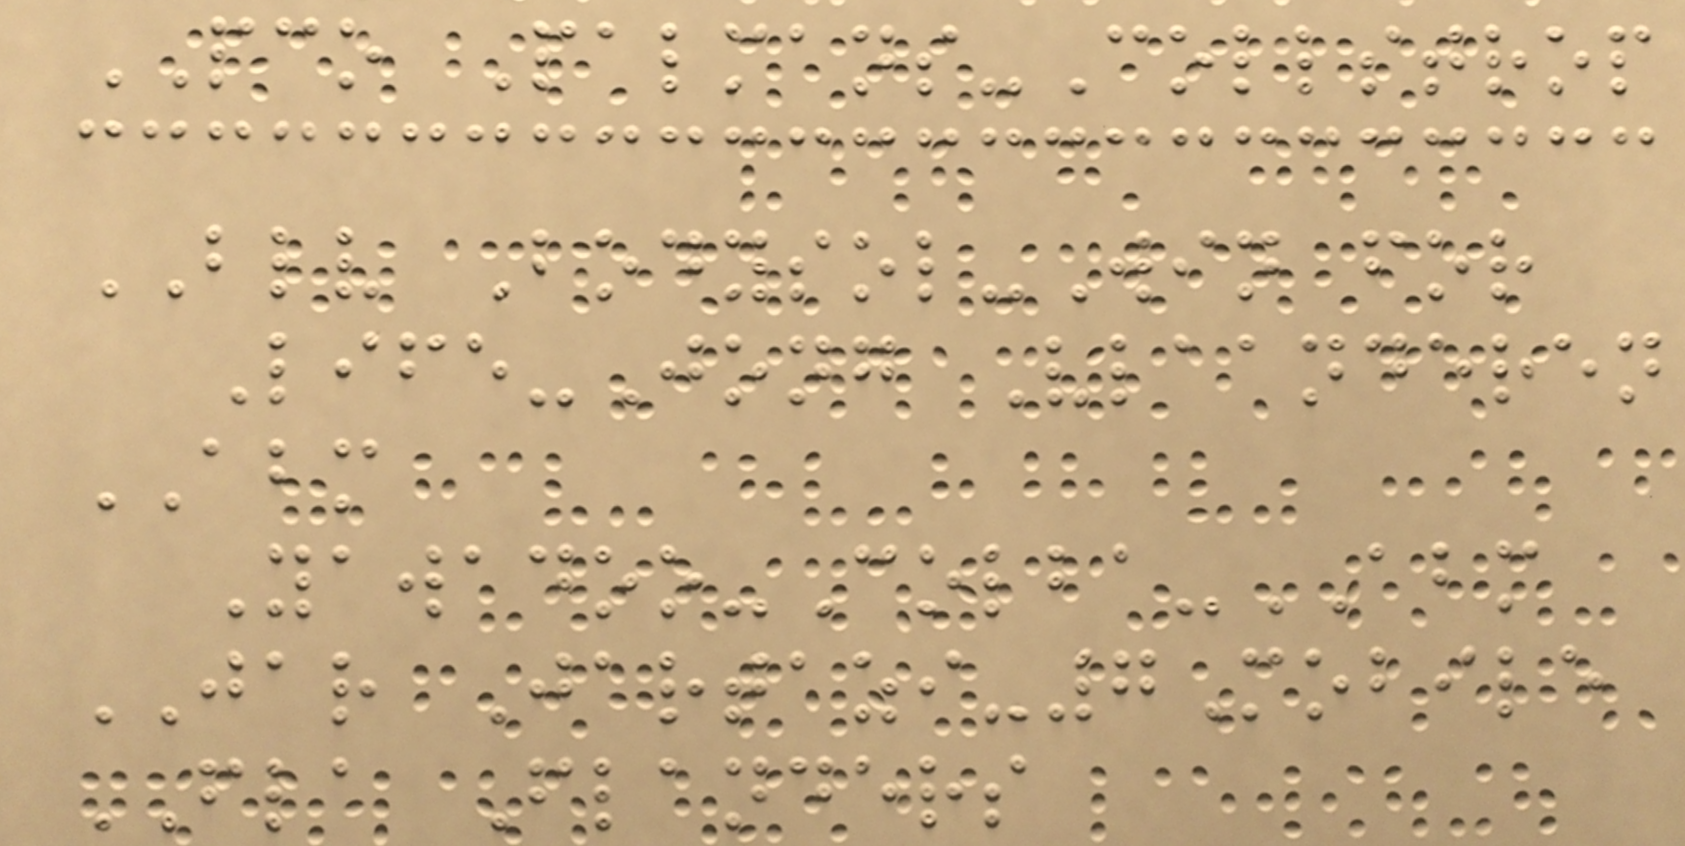PCO Palmans-Collstrop
BLV Bodysol-Win for
Life-Jong Vlaanderen
ABM
Yawadoo-Colba-ABM
JAR Jartazi-7Mobile
FLA Flanders
